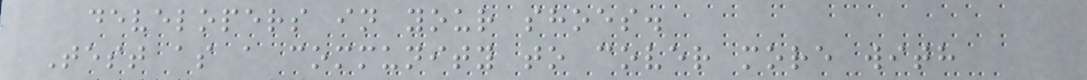developers in your shoes.
Test as a community to cover more with
